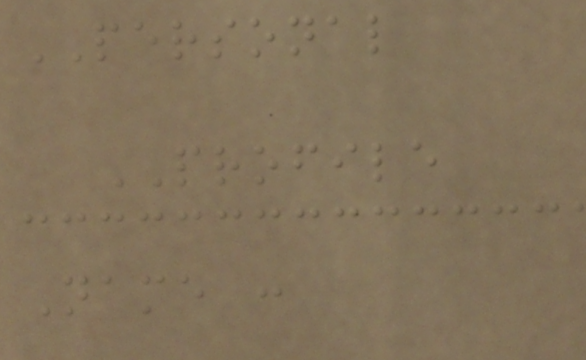PERSONAL
PROFILE
Name :
